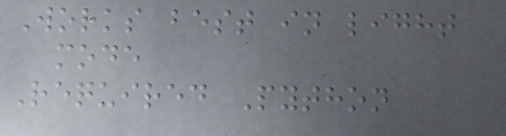Works best in light
mode
Required Python
